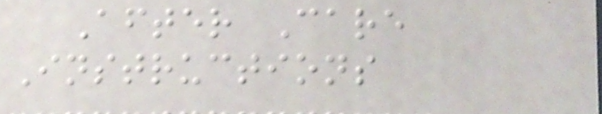After Care
Instructions
